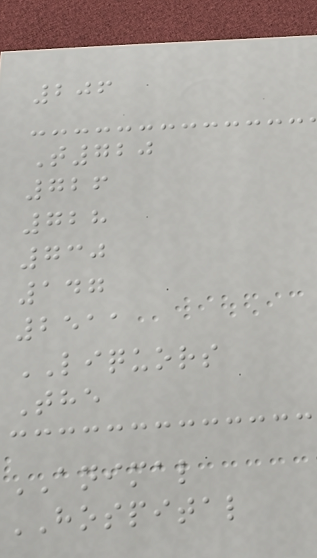206
T720
726
728
730
147
2511
LIQUORS
The
ANIMAL
HOSPITAL
